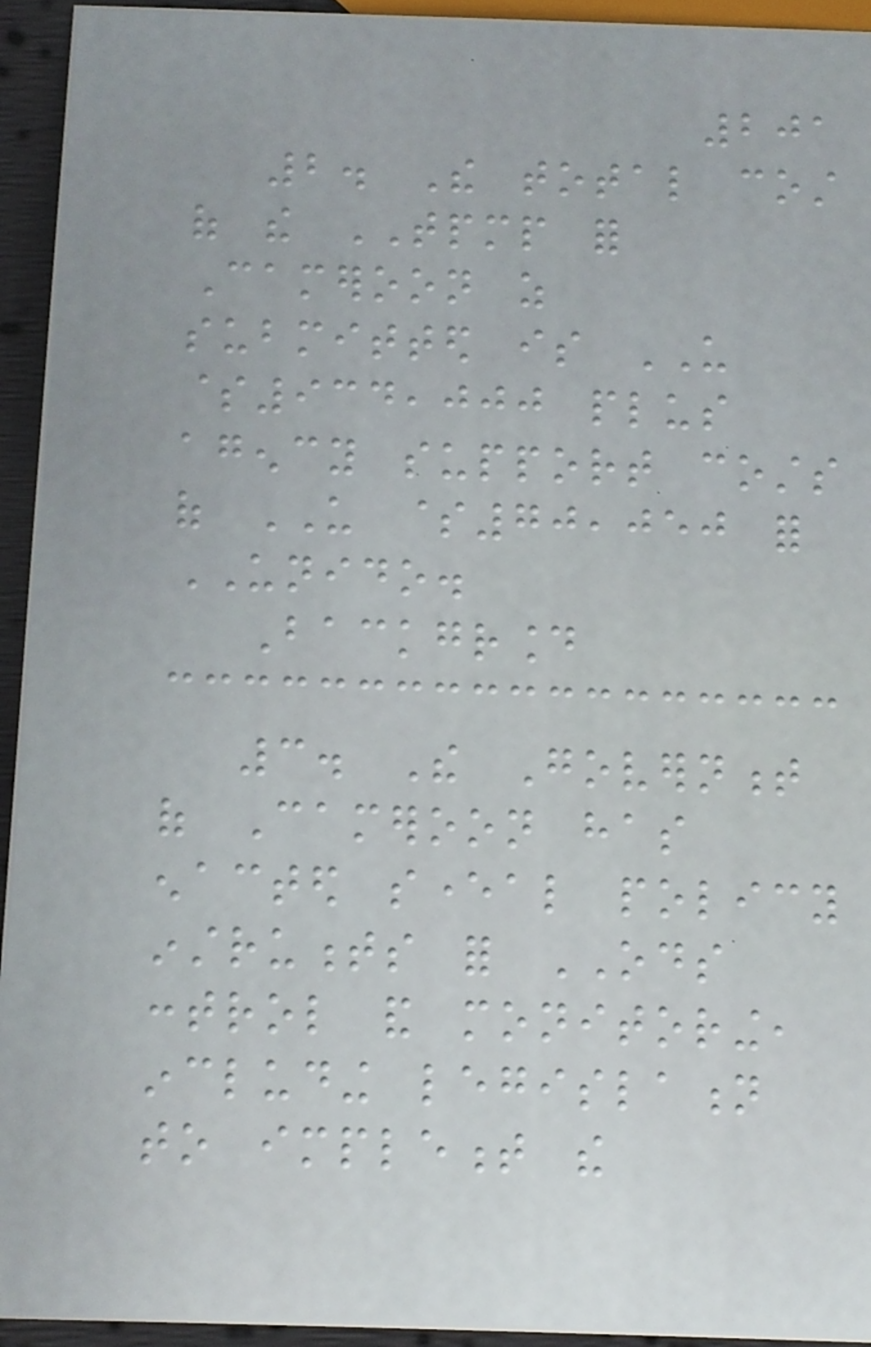201
2. The total cost
of the TPMP for
Cameroon as
submitted is US
$934,000 plus
agency support costs
of US $70,050 for
UNIDO.
Background
3. The Government
of Cameroon has
enacted several policy
instruments for ODS
control and monitoring,
including legislation
to implement the
